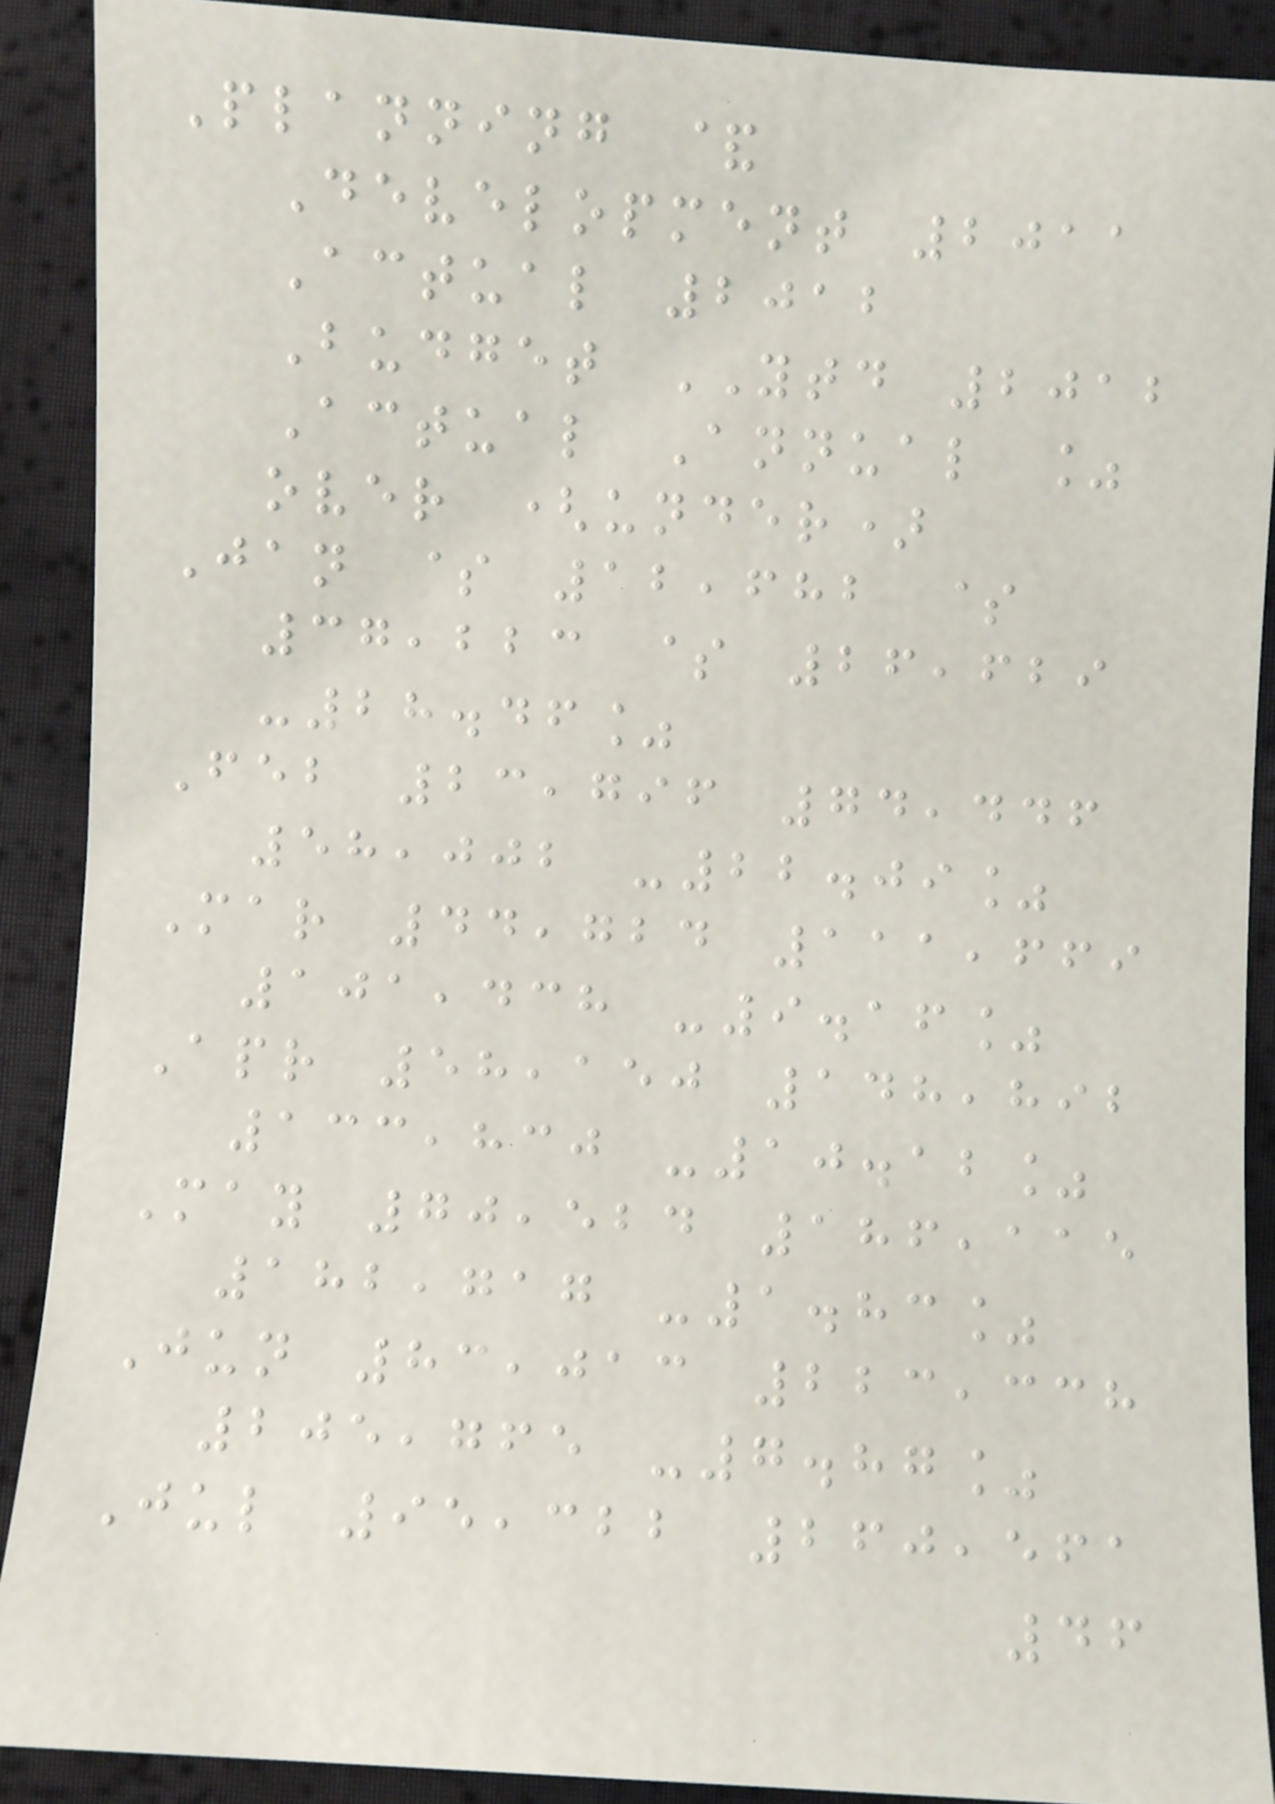Planning &
Development 2011
Actual 2012
Budget YTD 2012
Actual Annual %
over (under)
Jan $ 12,682 $
37,223 $ 26,629
-28.46%
Feb 23,796 74,446
58,002 -22.09%
Mar 44,724 111,669
101,438 -9.16%
Apr 58,150 148,892
133,830 -10.12%
May 70,524 186,115
182,717 -1.83%
Jun 83,013 223,338
205,765 -7.87%
Jul 95,322 260,561
46
